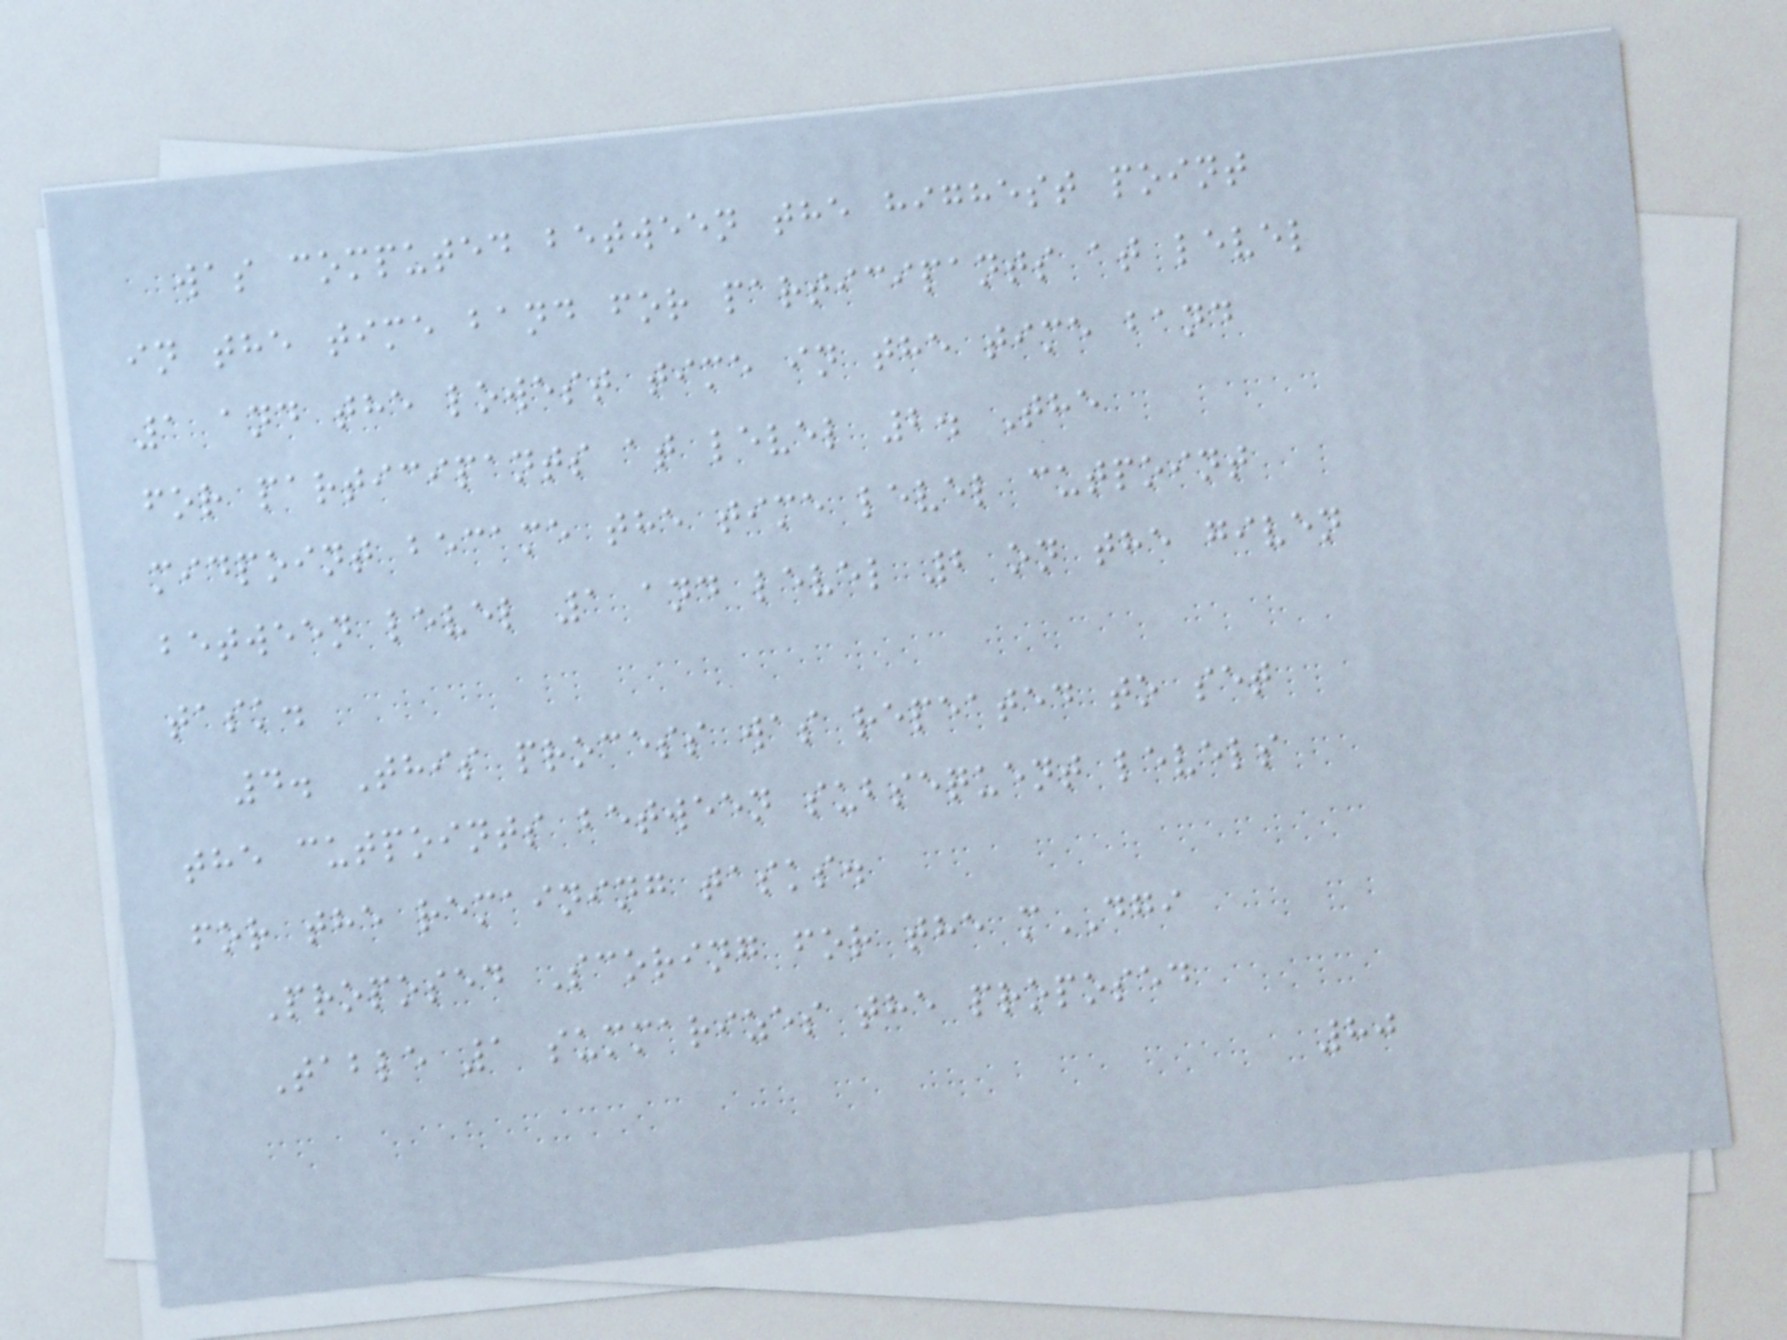was computed between the highest point
in the time band for participants at level
1 and the lowest time in the time band
for participants at level 2. The
midpoint became the time level cutpoint
between level 1 and level 2 on the given
task.
4. This process was repeated to set
the cutpoints between subsequent levels
for the remaining tasks.
Proposed Scoring for the mDGI
Table 1 summarizes the proposed
80
